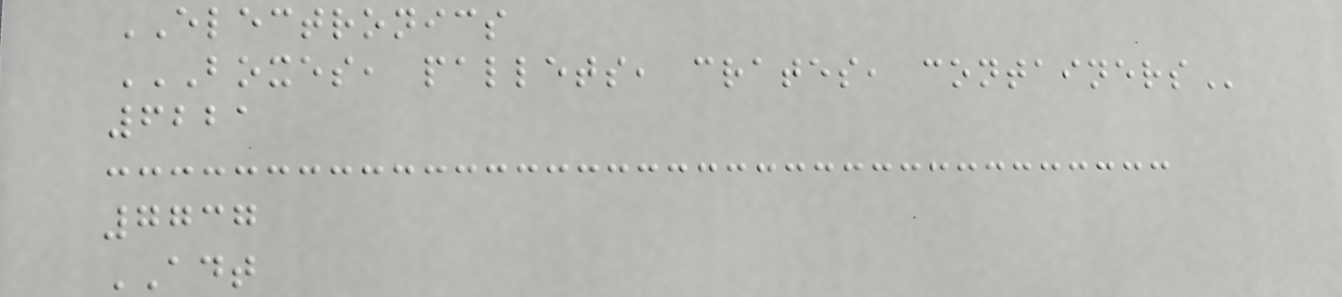ELECTRONICS
BOXES, PALLETS, CRATES, CONTAINERS
6221
7737
ADT
